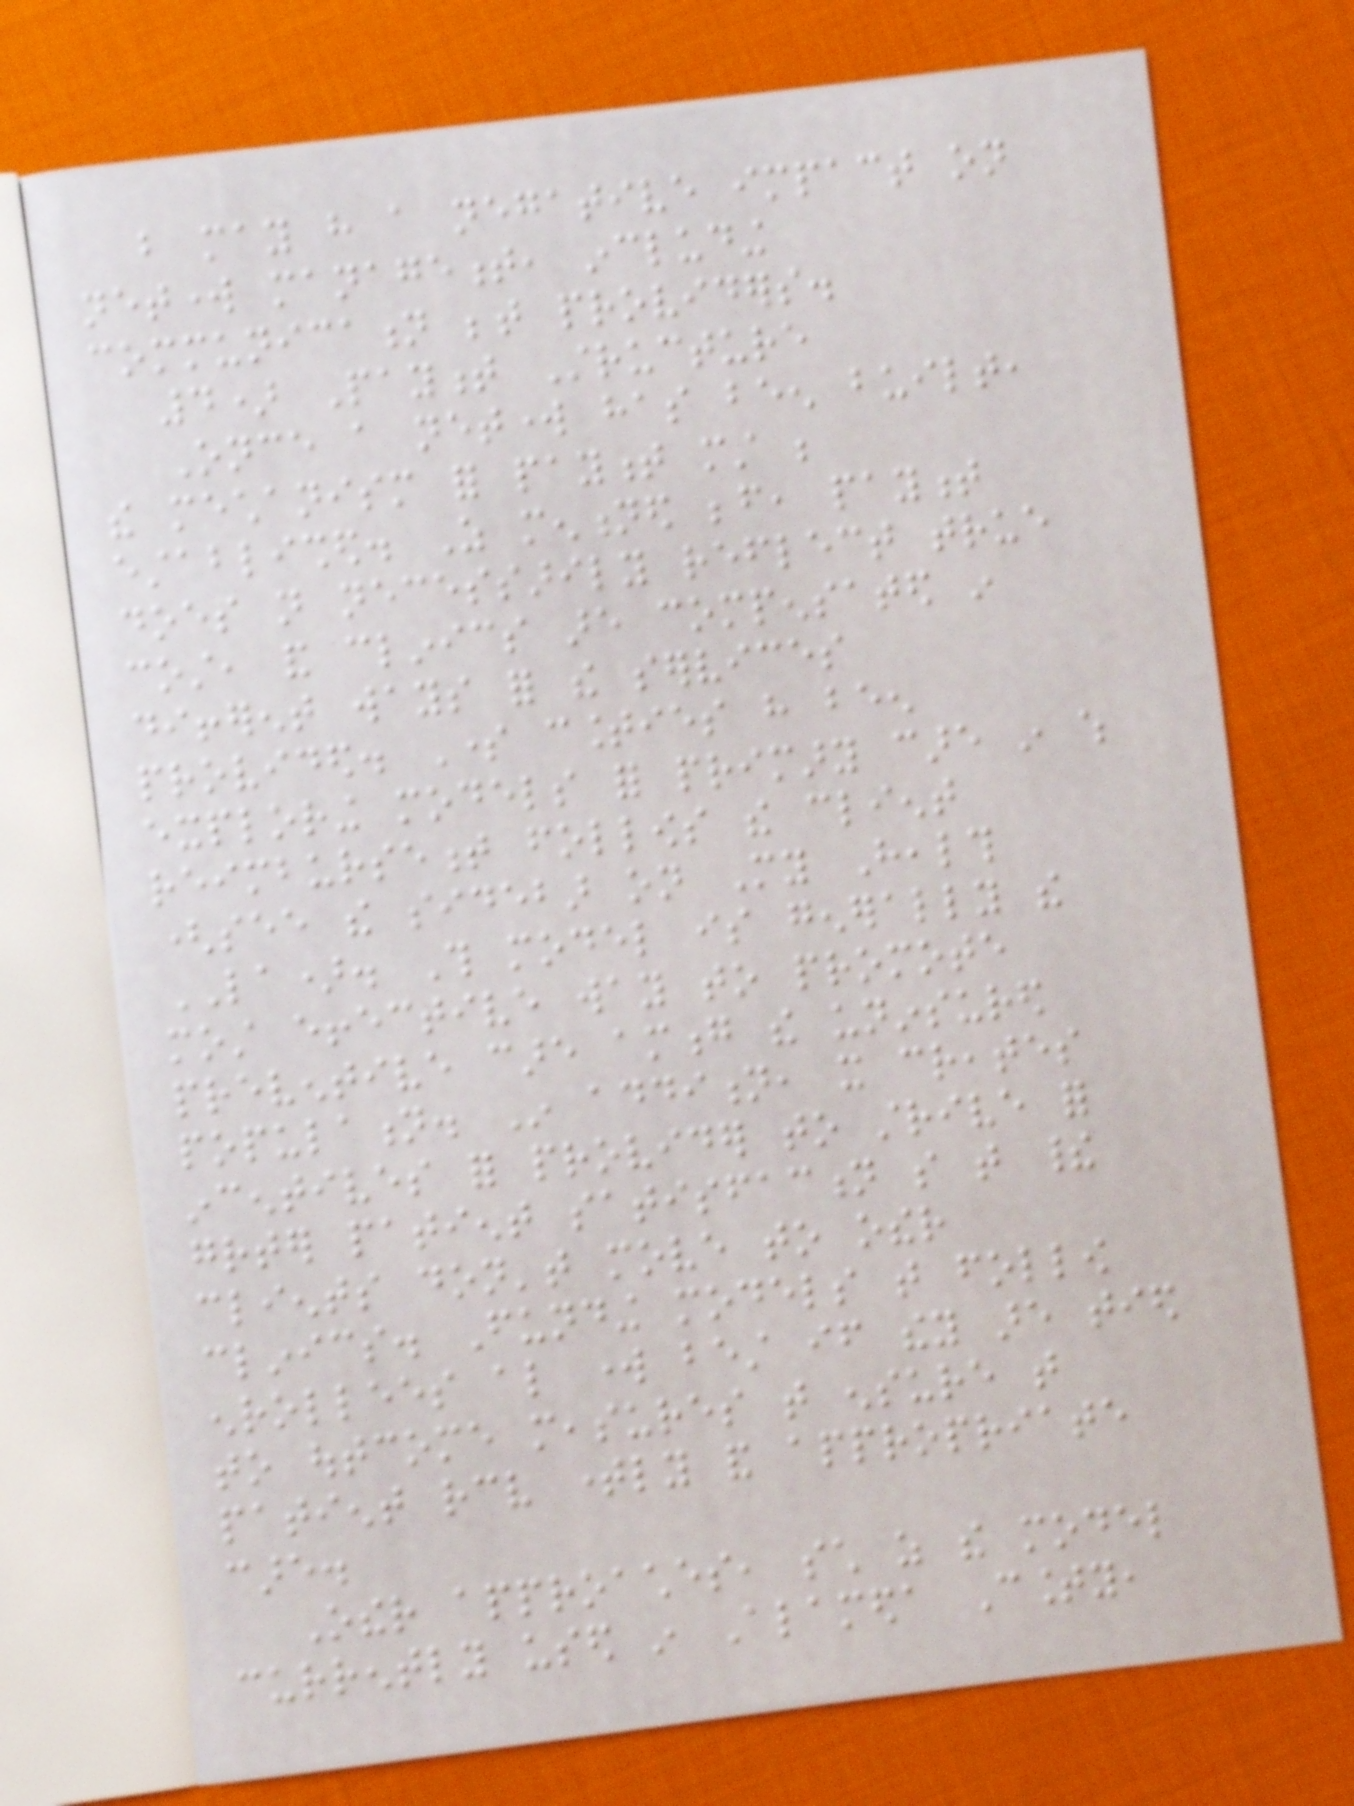but may have a negative impact on
network management, including
communication between providers.
4) Payment Structure
Once a network has been built,
the mechanism for payment must be
established. As mentioned before, payment
does not necessarily reflect true
cost, and clinics are compensated in
different ways for the services
provided. Some counties have been
exploring models for primary care in which
reimbursement follows the client
(see the sidebar on My Health
LA). This model is generally the
most effective way to promote
preventive care among the uninsured
population. In addition, it creates
incentives for provider to strive for
greater patient satisfaction so that their
clients don't move to other
clinics. Funding models that follow
enrollees also work best if they are tied
to outcome measures that ensure that
patient receive timely and appropriate
care.
Other approaches, such as the model
currently used in Alameda County,
